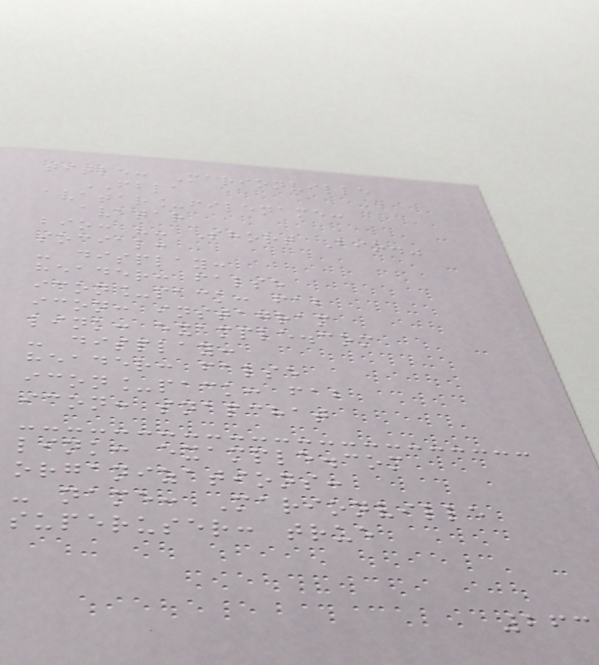title: Marionville
FBLA
avatar_filename:
avatar
bio: "- Short Bio."
social:
- display:
header: false
icon_pack: fab
icon: instagram
link: example.com
- display:
header: false
icon_pack: fab
icon: snapchat
link: example.com
organizations:
- name: Marionville
superuser: true
263
